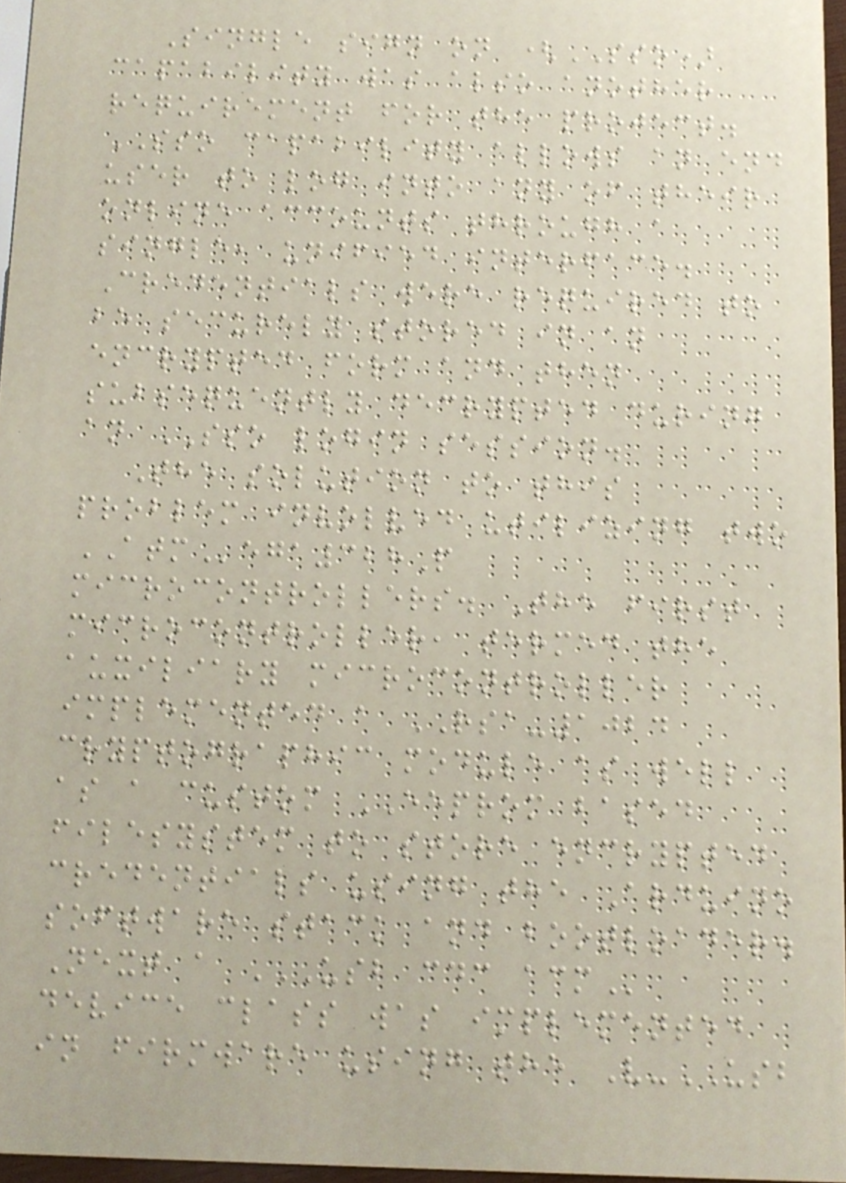Single sign on (SSO)
capability was also another
requirement for the project.
SSO capability allows an end
user to log into any of their
online accounts through a
single, unified interface.
Credentials were required to
be securely stored in an
encrypted form and then
subsequently decrypted during
an SSO login session.
The solution to this
problem involved utilizing two
ATMega328P
microcontrollers. The first
microcontroller, termed the
auxiliary microcontroller
implemented a RSA-1024
cryptographic module as well
as a custom EEPROM based
filesystem to store encrypted
credentials using the Arduino
software stack and bootloader.
Next a USB CDC ACM
device class was implemented
in firmware using the V-USB
